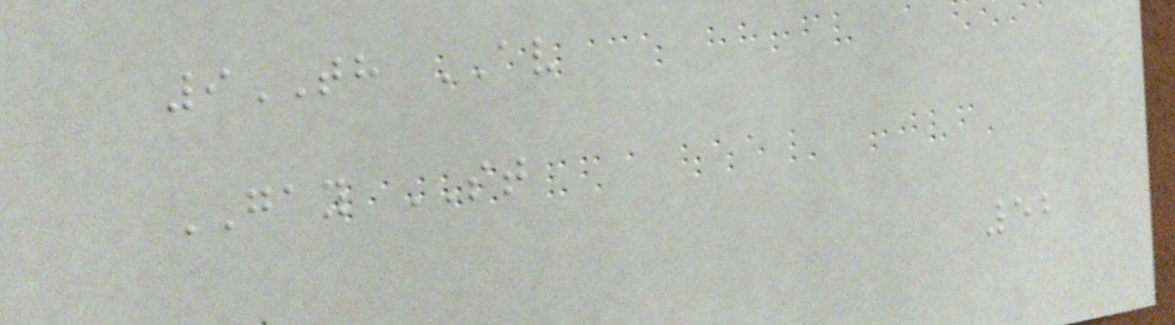9TH AV
GAY ST
52
